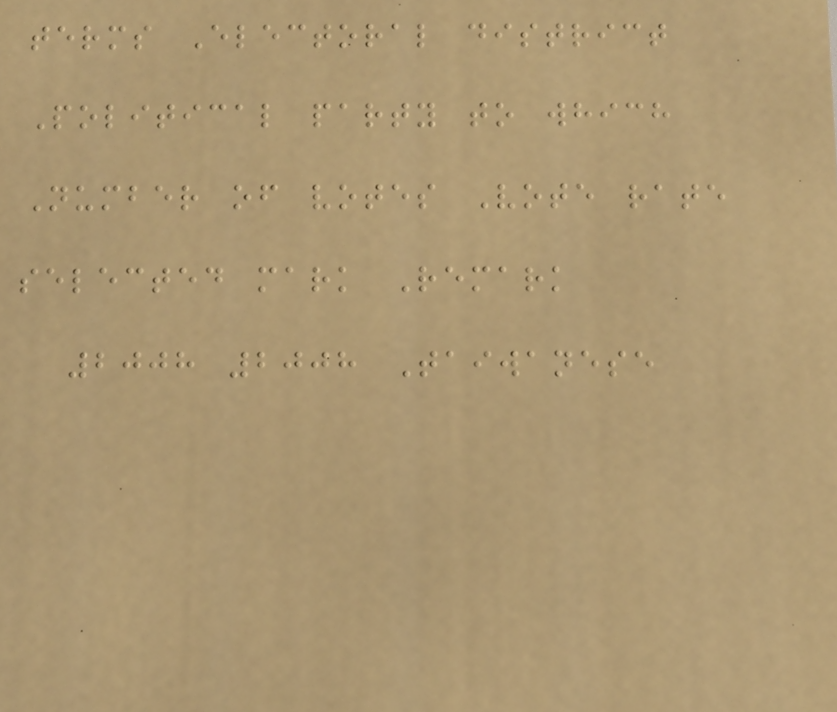terms Electoral district
Political party to which
Number of votes Vote rate
selected mark Remark
2008 2008 Taiwanese
